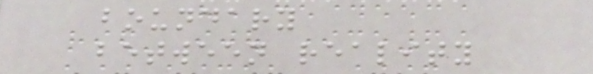boundary
between reality
